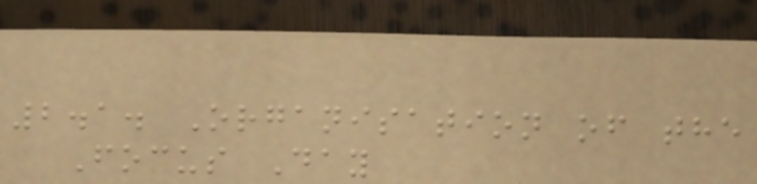2.1. Organisation of the
Focus Day
